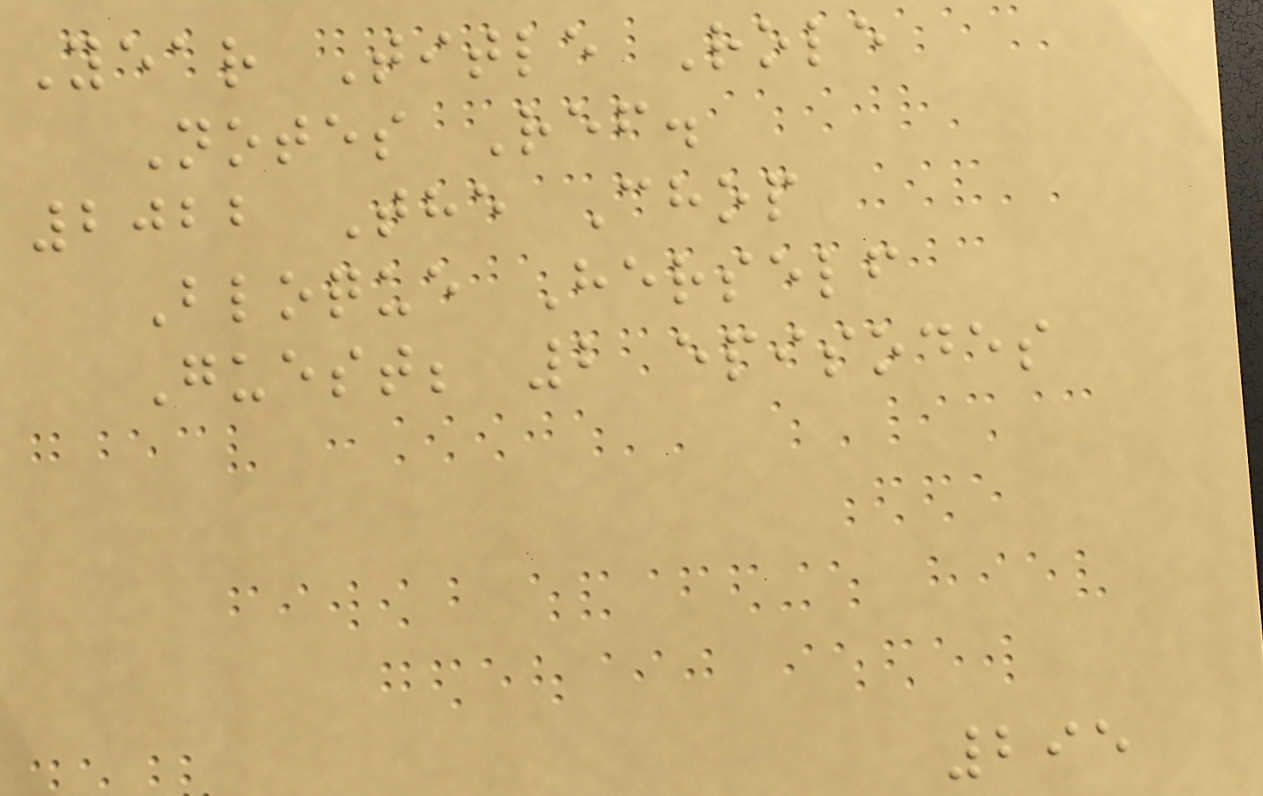Year Title Role
Notes Ref.
2022 The Chop
Bloque Herself
Guest; 2 episodes
295
